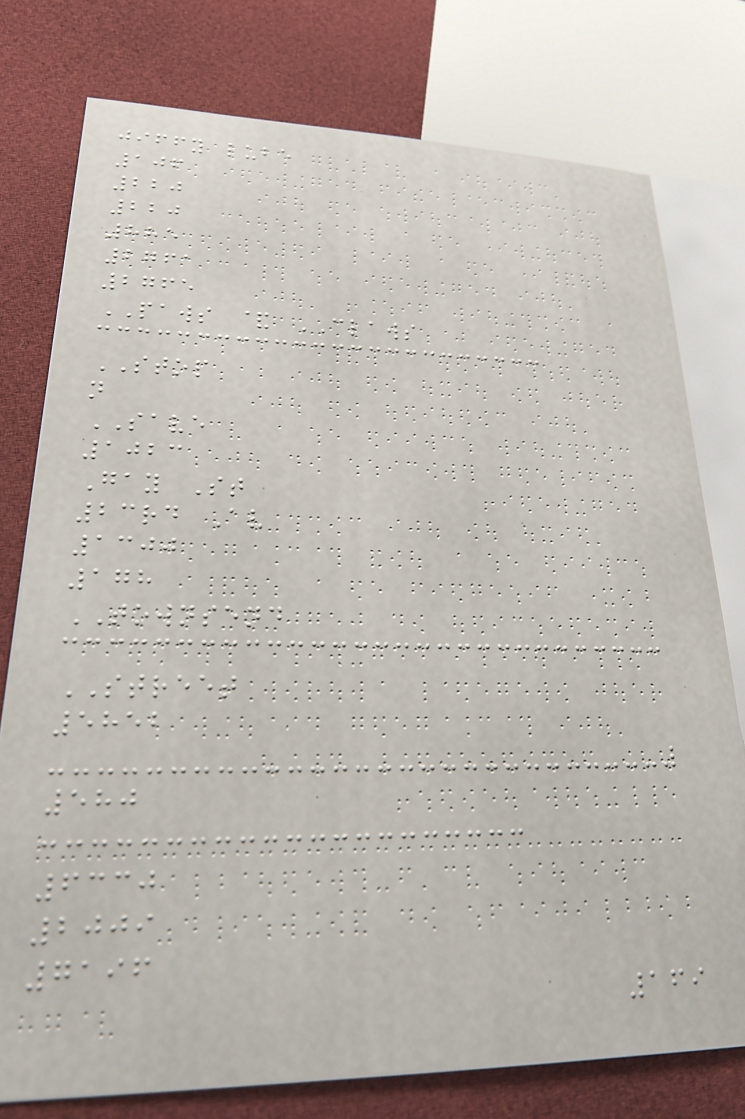jiffy lube
106
220
220
885
2761
2765
PAWS & CLAWS
STOP
n
SAVE
1023
Gay St
23rd Av
1300
178
TOWNSEND
STREET
5852
580
6330
2009
7196
169
